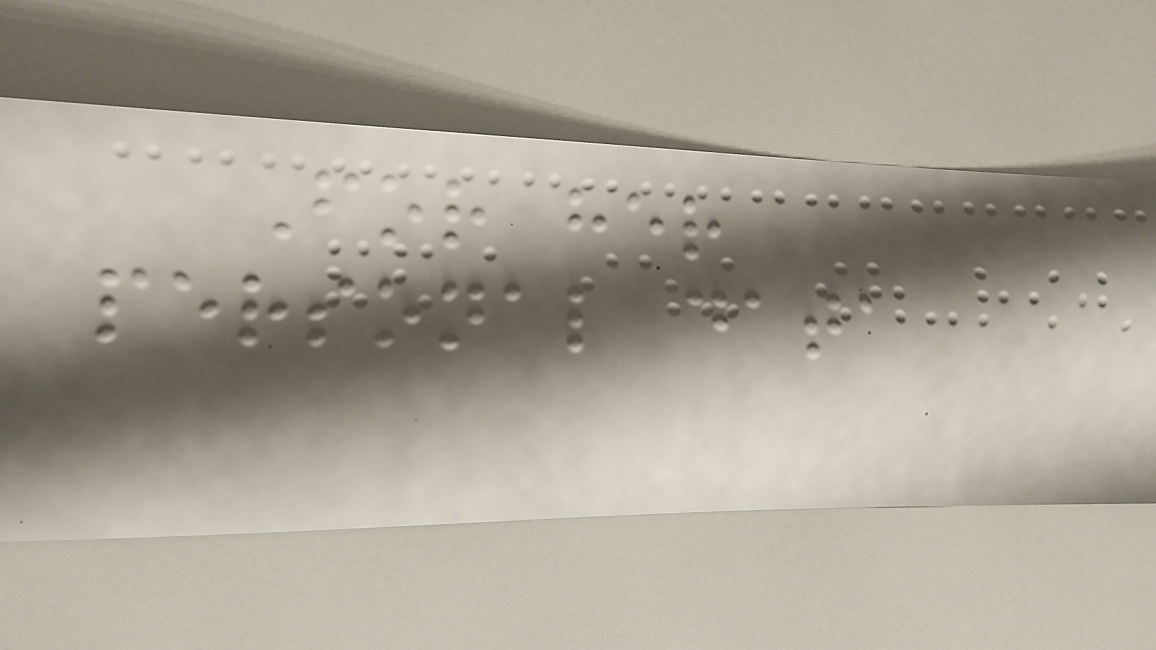For her
personal data
